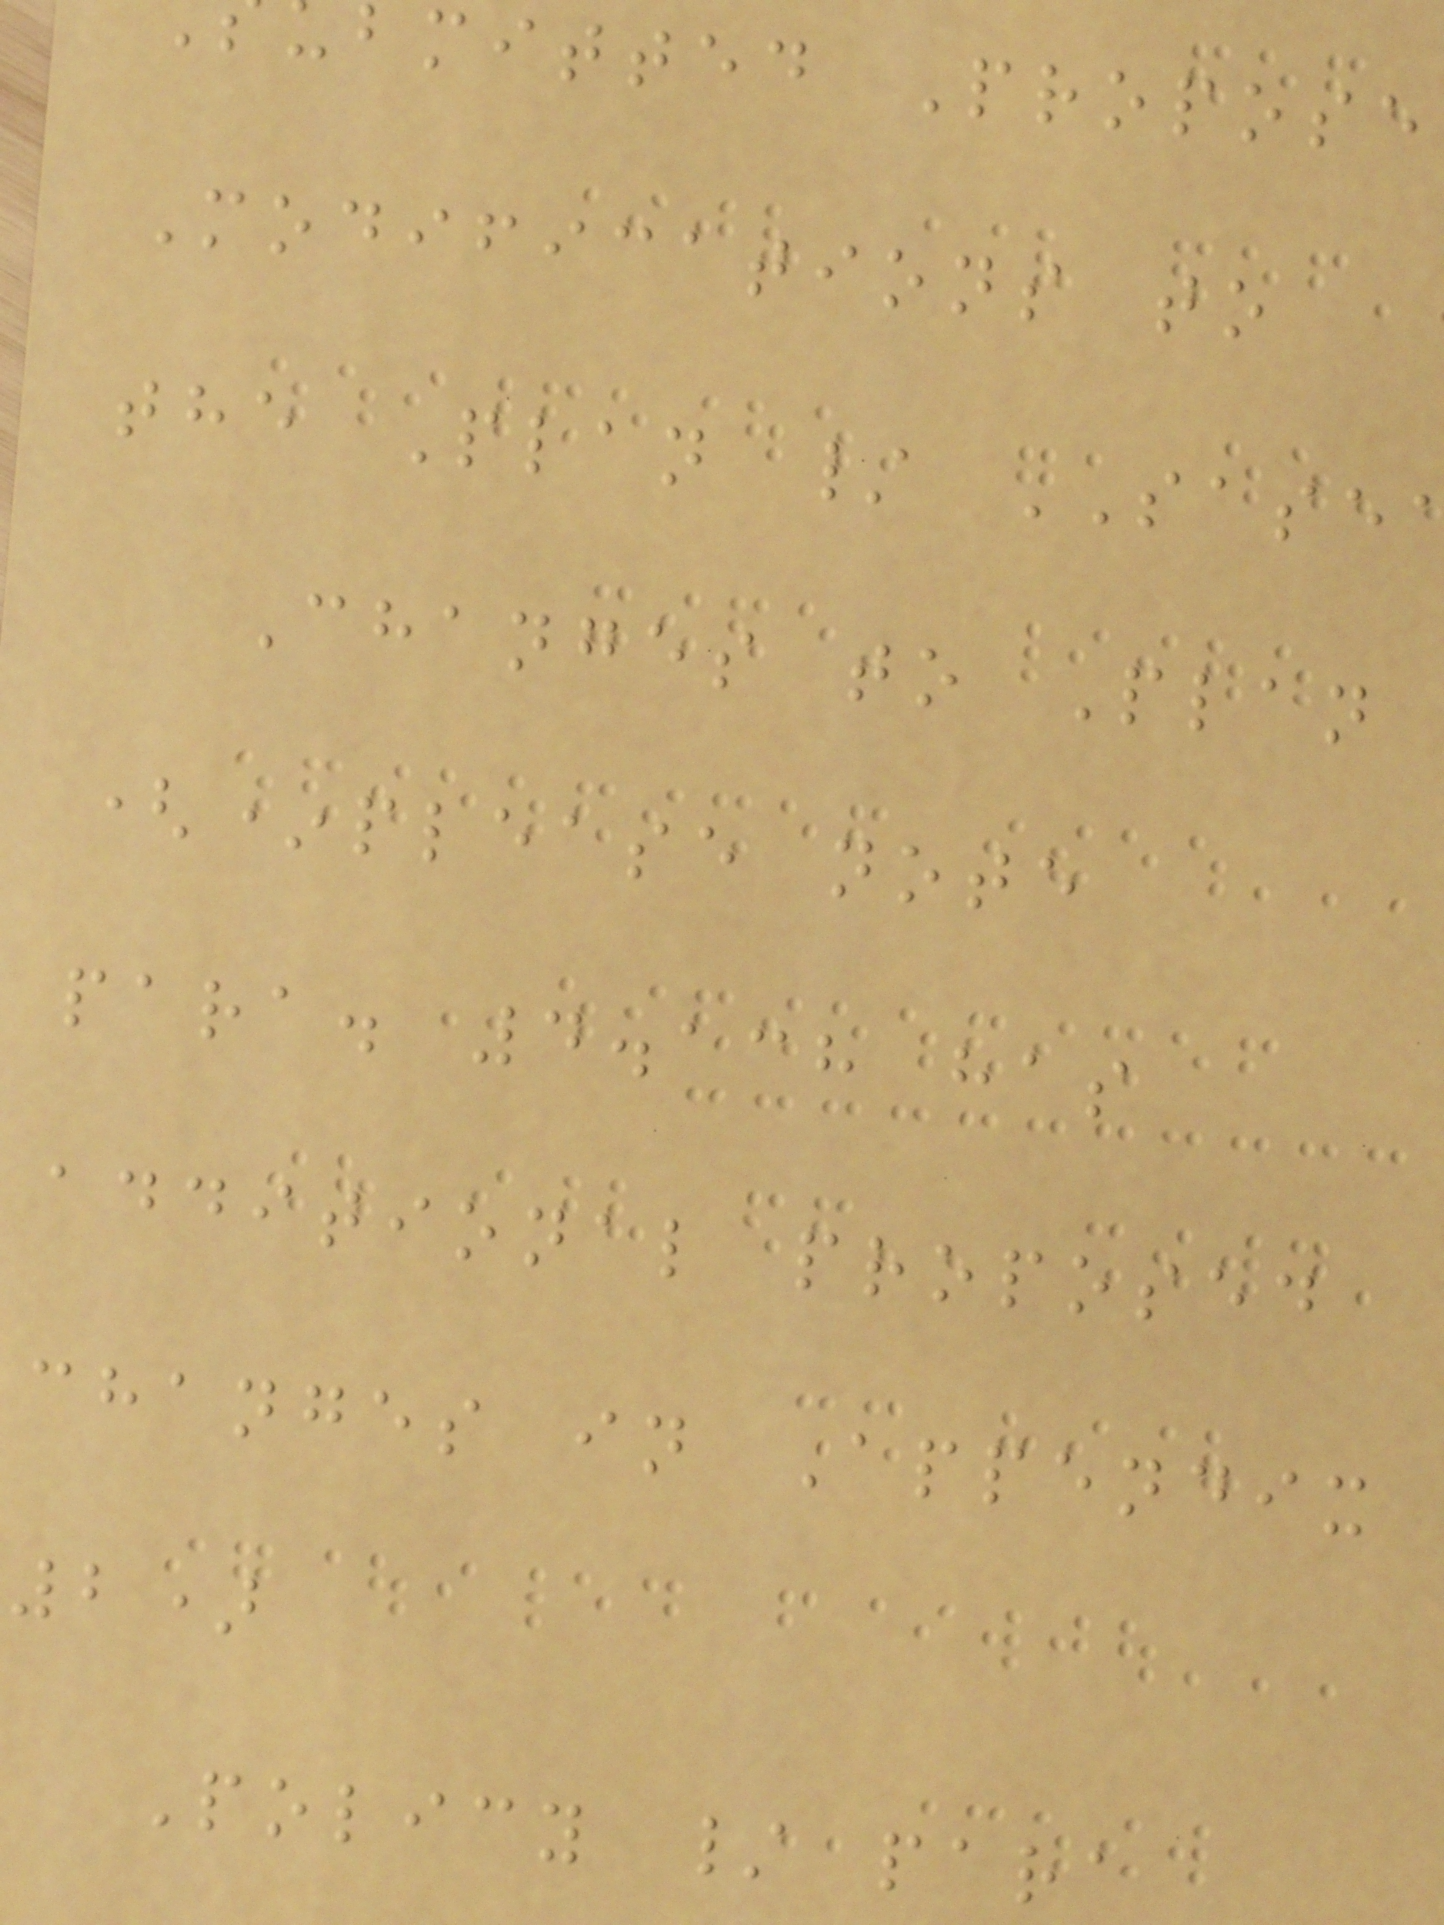bmitted Propose
Modifications to
the Plan / SASE
Changes to Plan
(*please note
para. 4.138 has
additional proposed
changes in Appendix
2)
Policy / para
